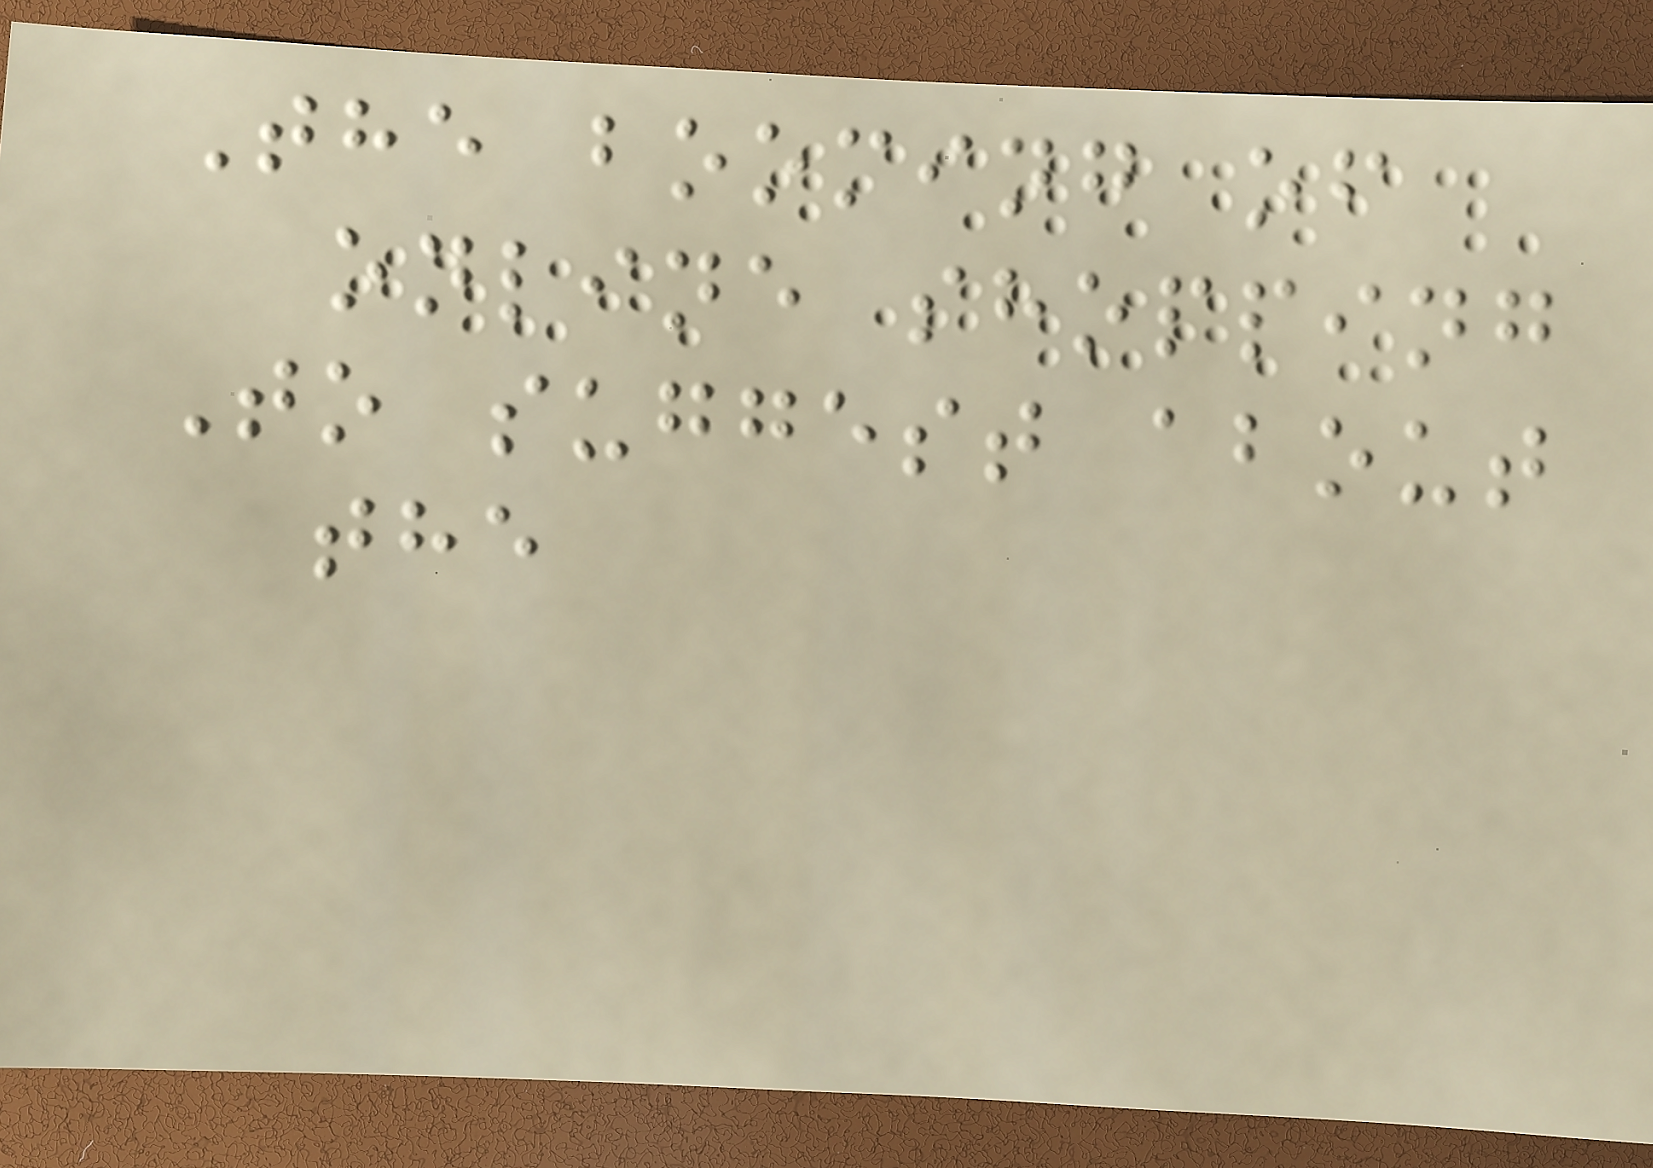The booming of
online shopping
To suggest about
the
